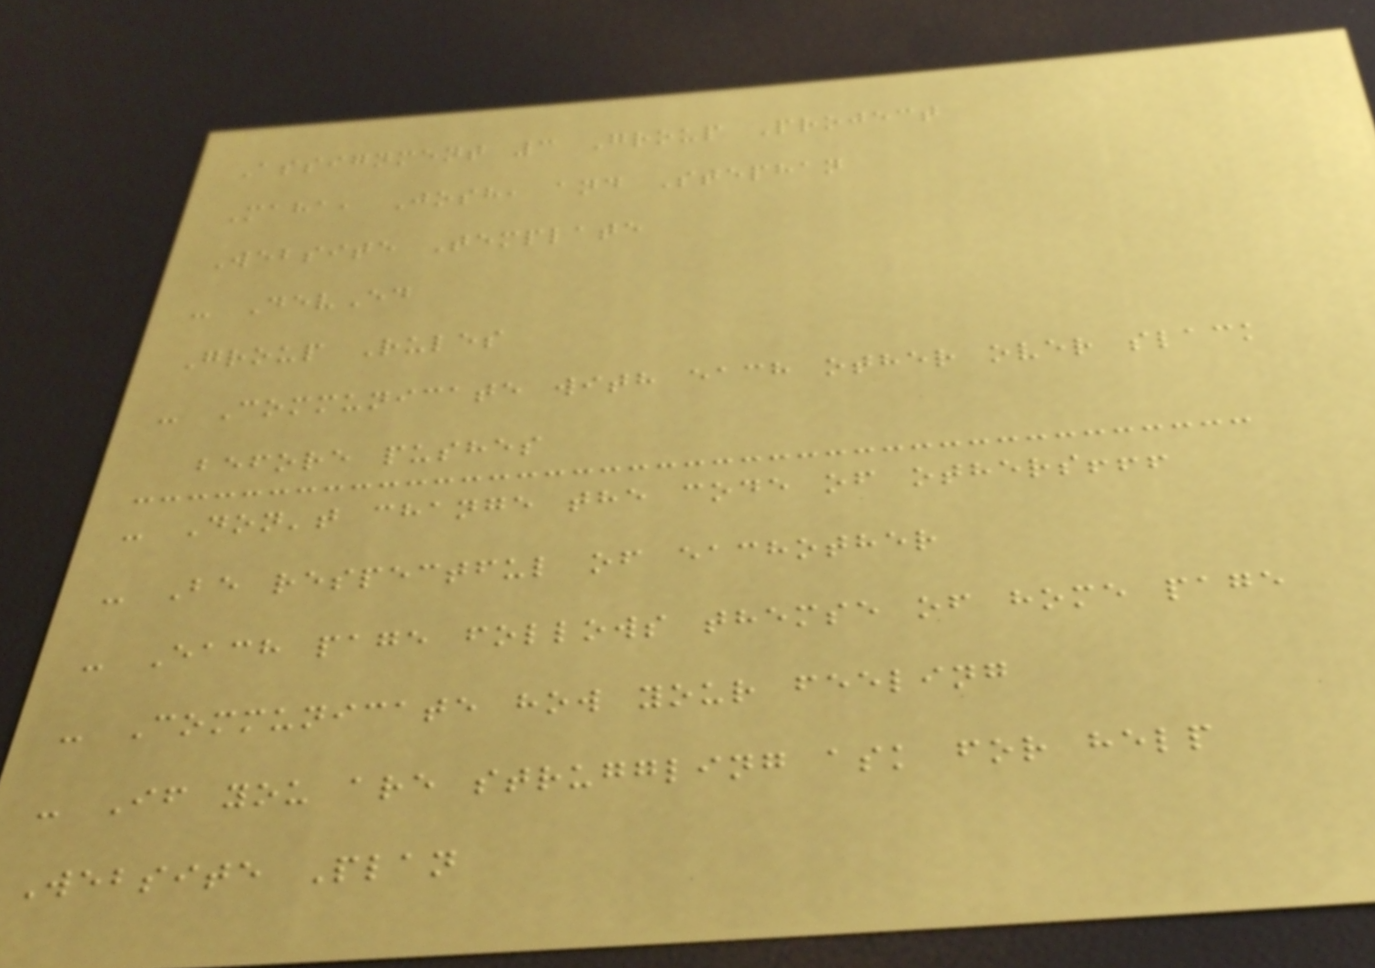Assignment 3 Group Project
Maha, Josh, and Stephan
Website Template
- DevEd
Group Rules
- Communicate with each other over slack
before pushes
- Don't change the code of others!!!
- Be respectful of eachother
- Each page follows themse of home page
- Communicate how your feeling
- If you are struggling ask for help
Website Plan
